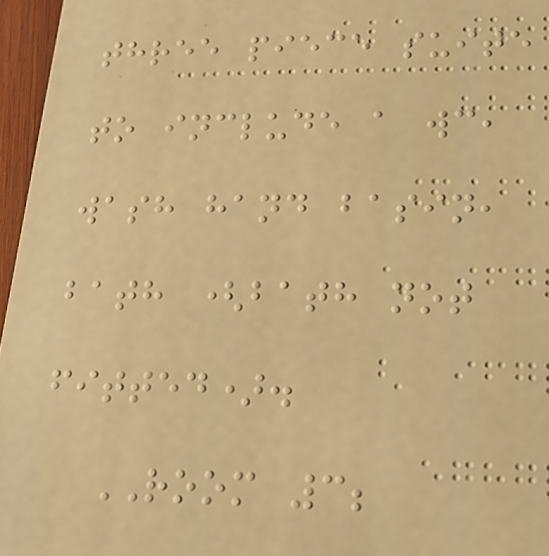three piece suite
to include a wc,
wash hand basin,
bath (bath not
fitted).
ROOM 3;
